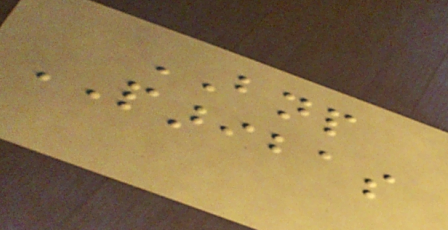BNP
PARIBAS
